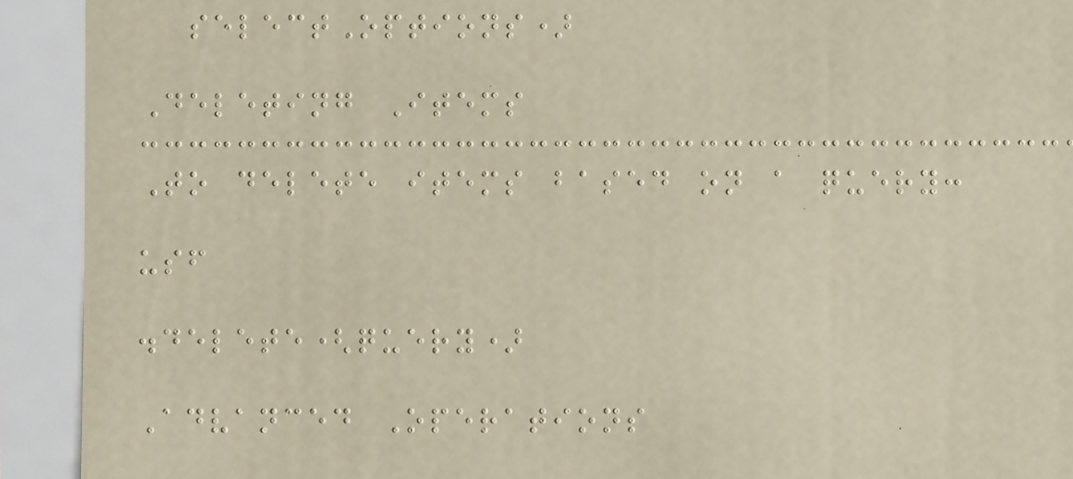selectOptions)
Deleting Items
To delete items based on a query:
usf
.delete(query)
Advanced Operations
